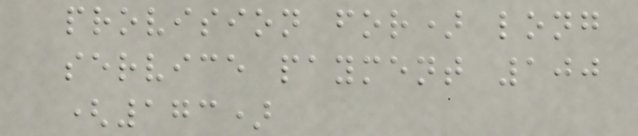provision for) long
service payment 100
(173)
